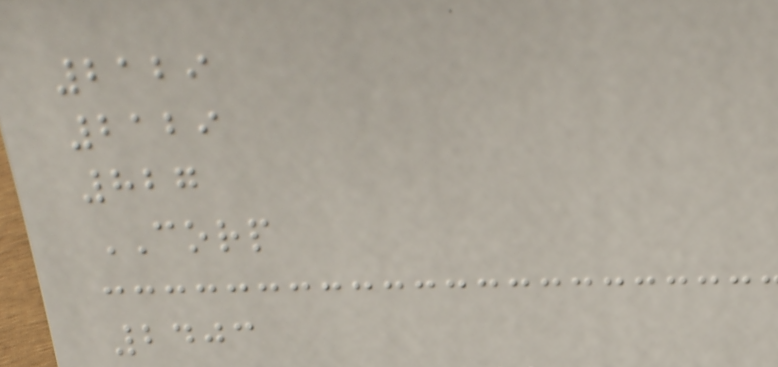2129
2129
827
CORP
2403
